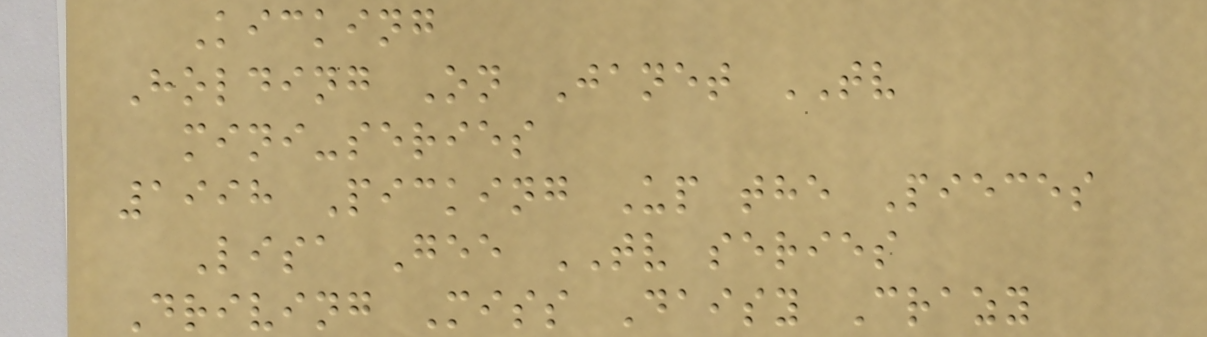Kicking
Holding On Janet TV
mini-series
1998 Picking Up the Pieces
Lisa Gee TV series
Driving Miss Daisy Crazy
